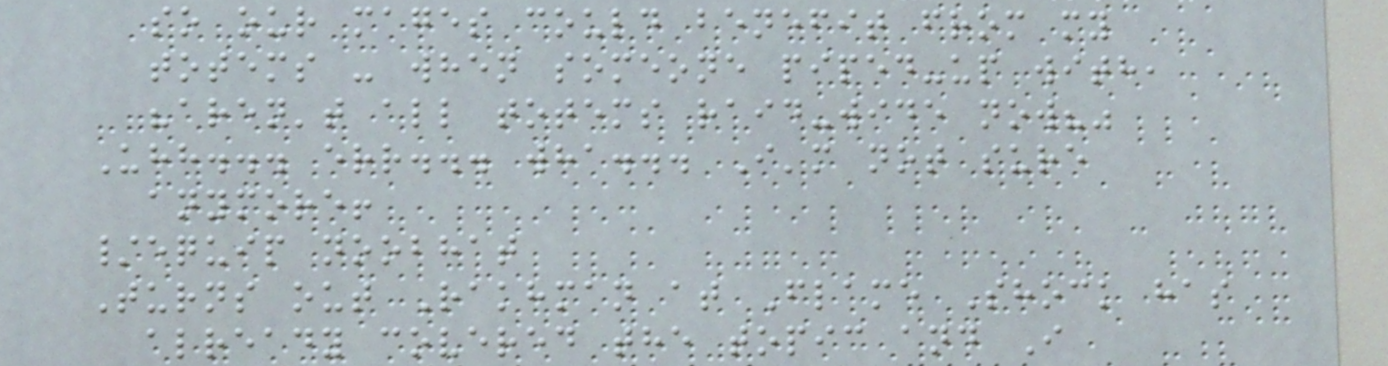so our mages could benefit from my
totems - when someone piped-up with,
"aren't all totems raid-wide now?"
Uhh... err... wha... I'm not sure
anymore!
/equip noobhat
Turns out Rakhman at Flame Shock has
already covered the topic and I
